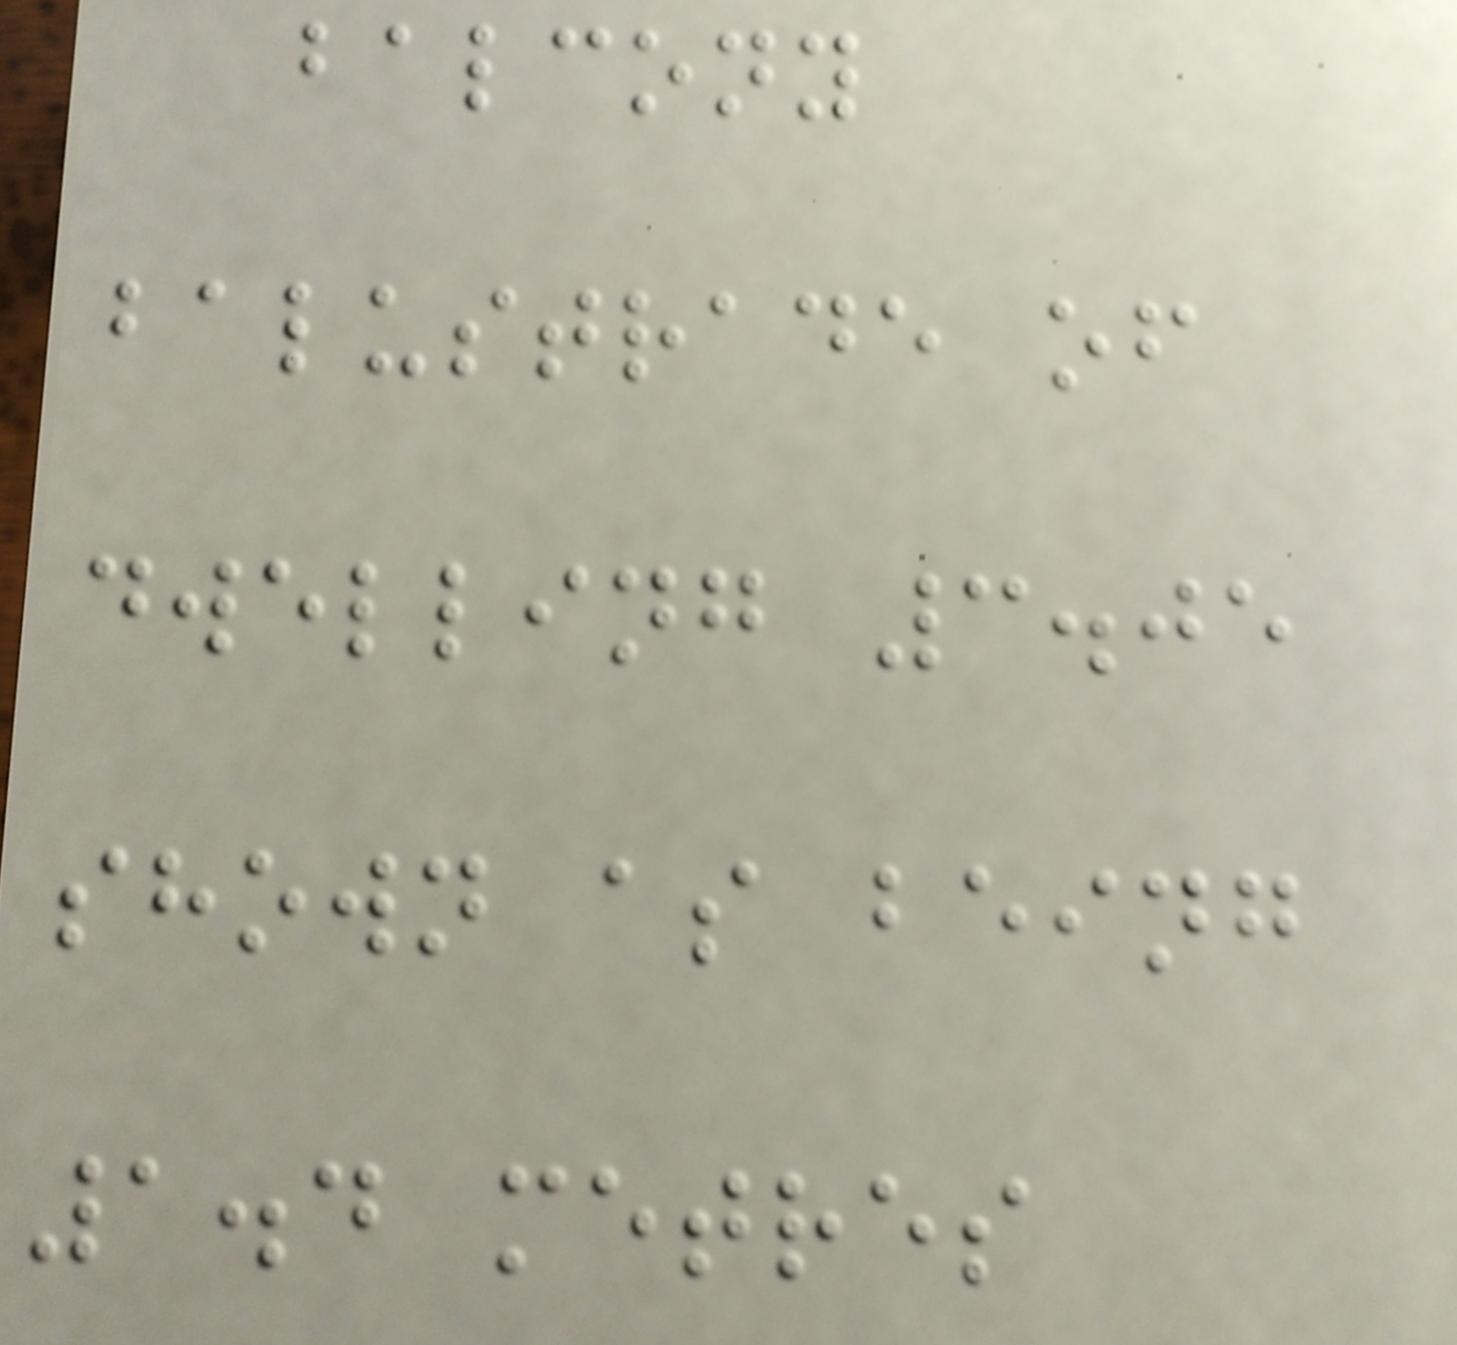balcony
balustrade of
dwelling 3.05
shown as being
1.4 metres
